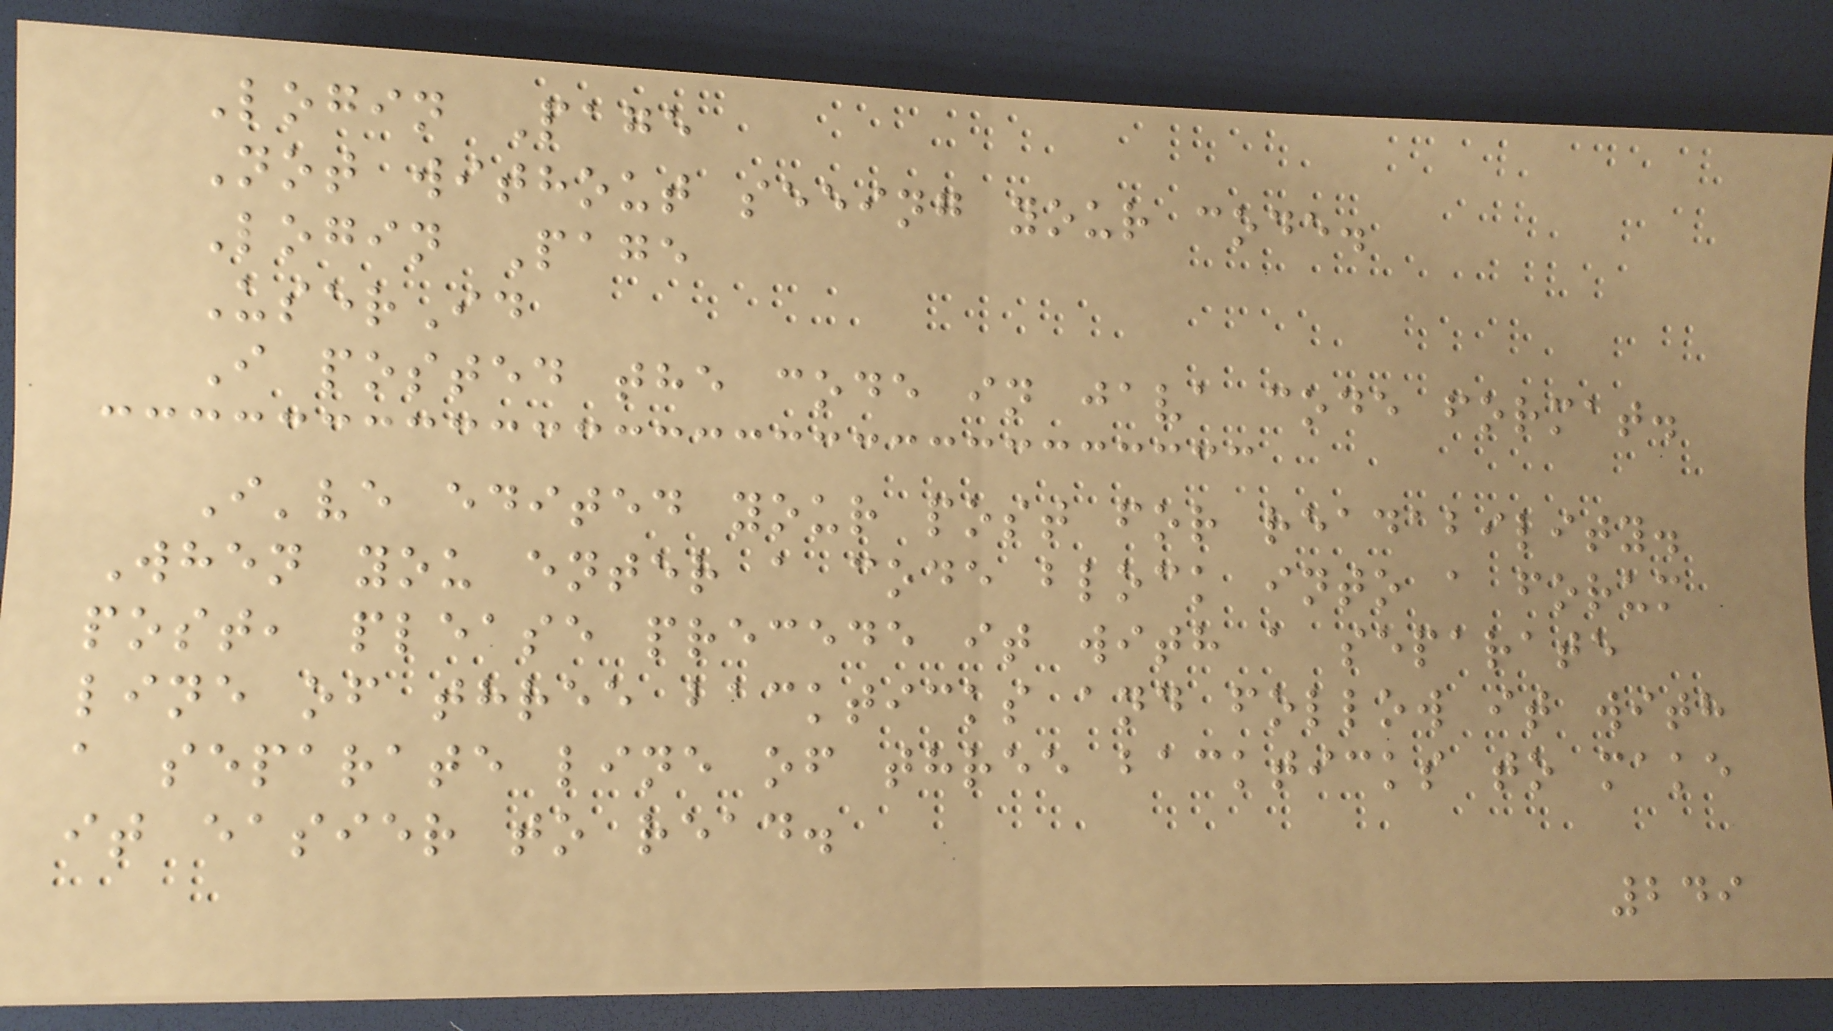Login Page
Not without seeing your code.
Login Page
UserId
I posted the code in java code format.
I've edited your post for readability.
When you enter a code block into a forum
post, please precede it with a separate
line of three backticks and follow it with
a separate line of three backticks to make
it easier to read.
249
